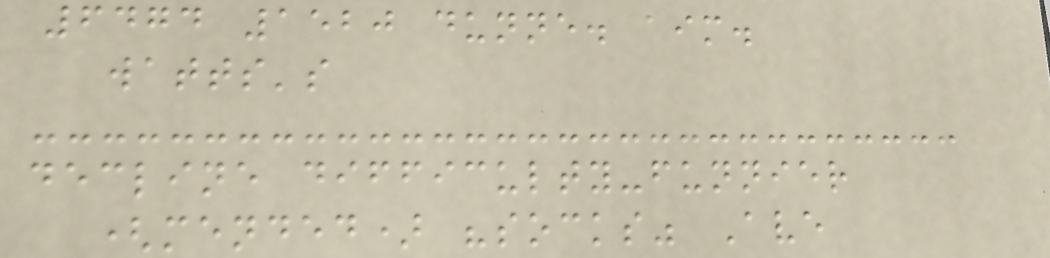6474 1520 dunne. aim.
watts's
decline difficulty-funnier
(mended) "socks" Ave
